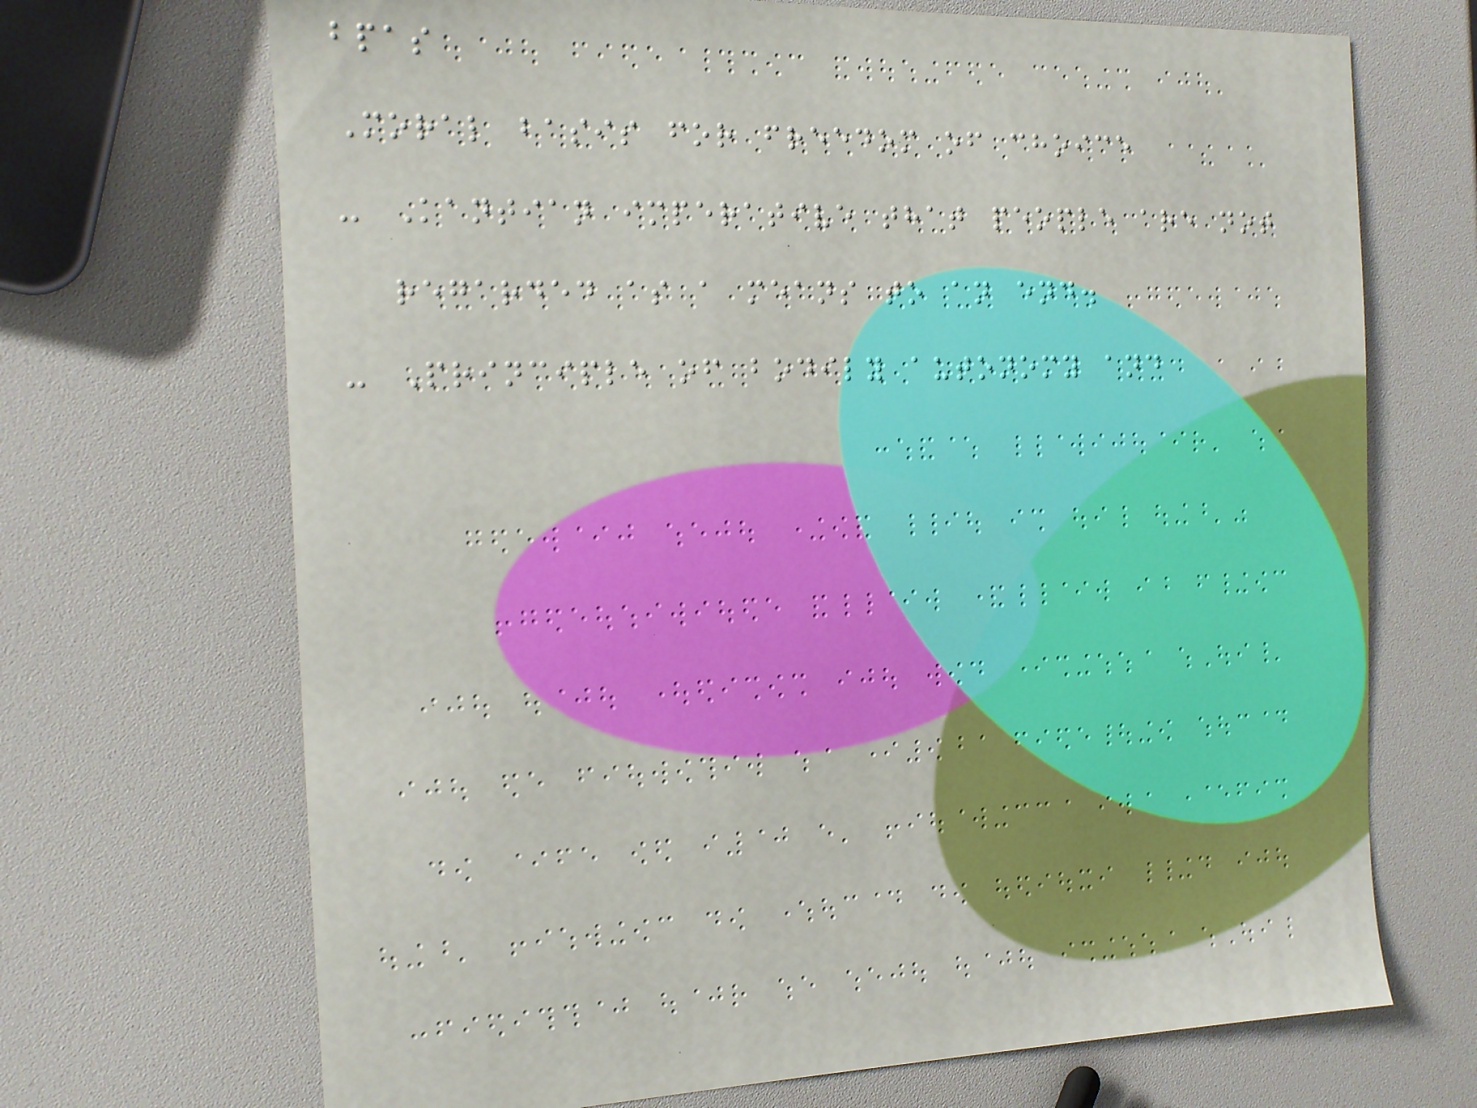bpas
Moral basis for freedom of choice
- Kantian imperative that people are not
regarded as a means to an end.
- Principle of bodily autonomy and
